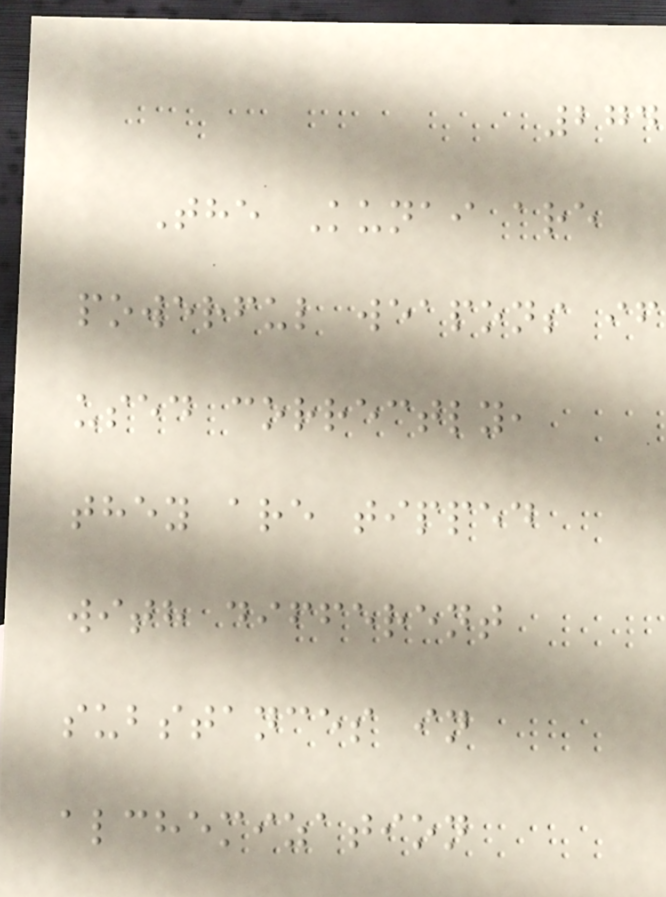274
The Kunai are
powerful weapons if
used correctly,
they are tipped
with different
substances in
alchemization
